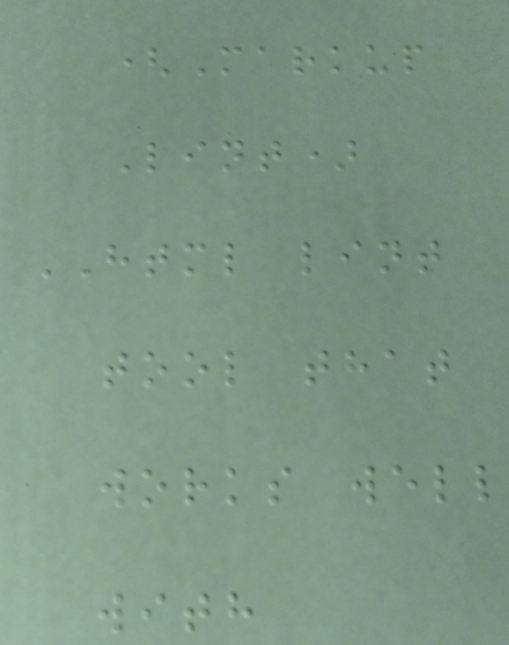(Markup
Lint)
HTML lint
tool that
works well
with
